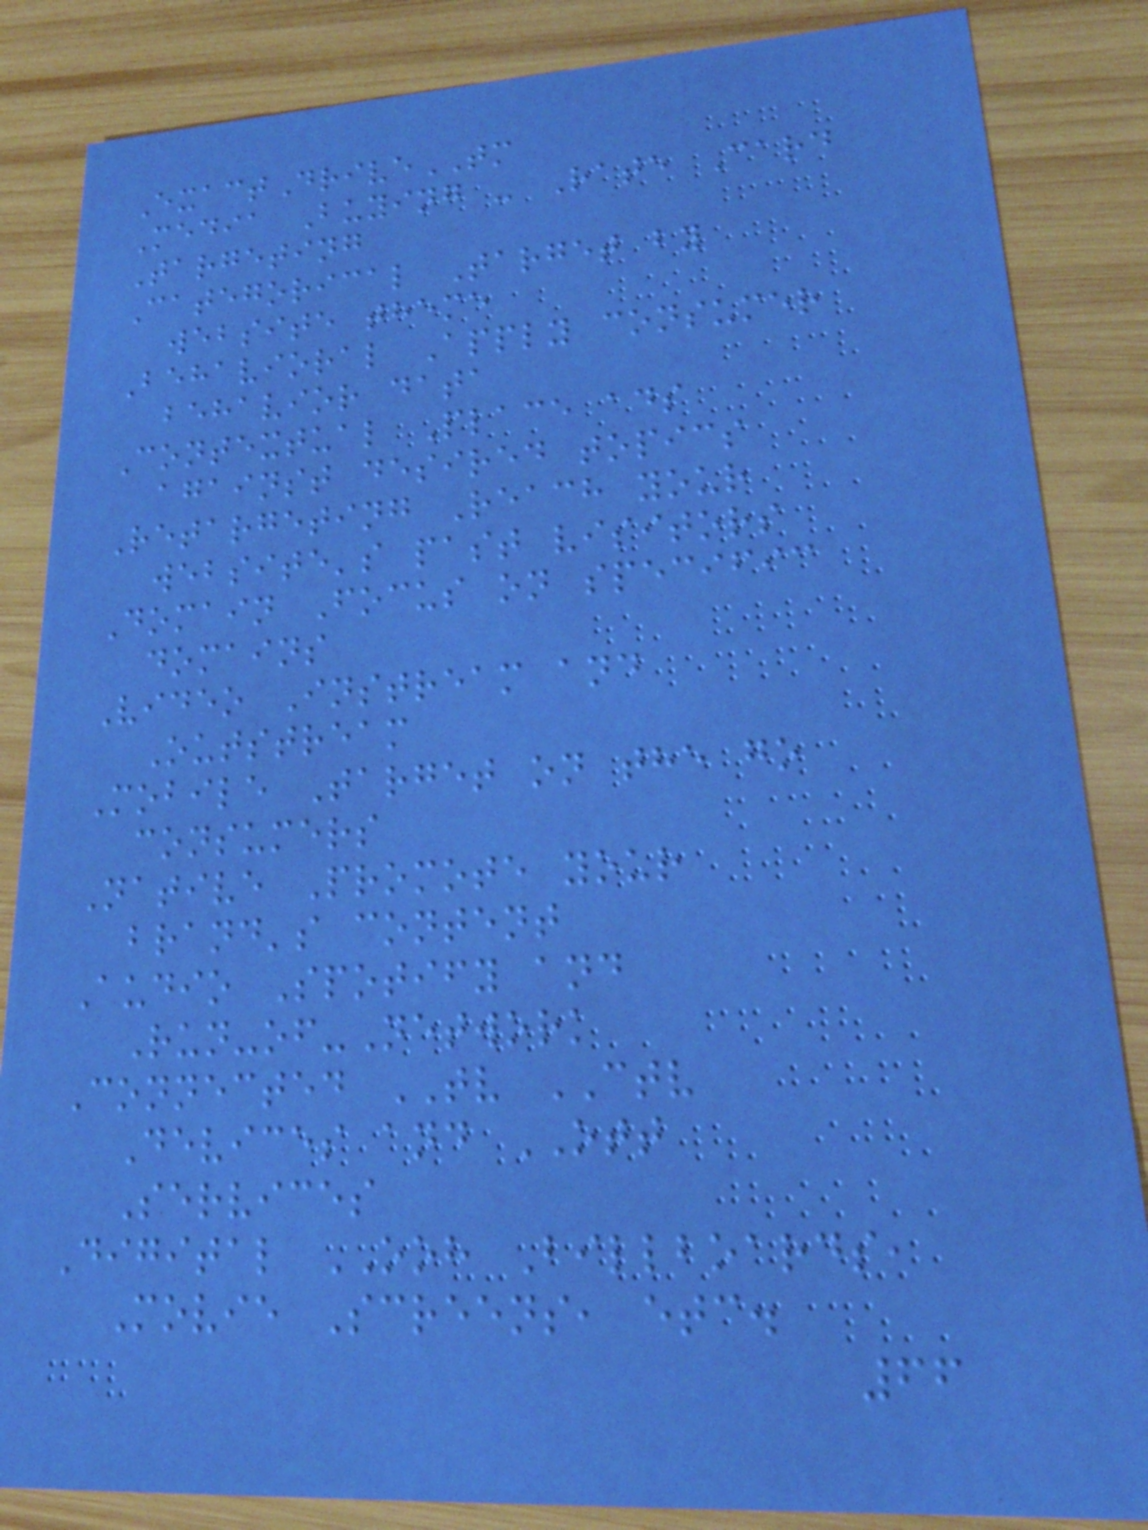ExactDriveTM
Media Buying - Rate Card
Targeting
Categorical Target by
website theme
Behavioral Apply consumer
behavior data
Contextual Place ads
against desired topics
Retargeting Reach your
website's past visitors
Domain Focus on specific
domains
Video Instream and
Outstream
Mobile Target on the go
consumers
Native Promote your
brand's content
Audio Spotify and
Run-of-Network
Connected TV CTV
Devices and OTT
Services
Digital OOH Billboards,
Movie Screens, etc.
66
